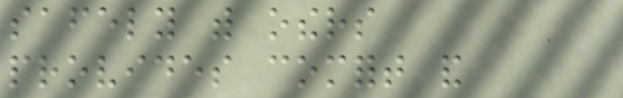safely with others
provides comfort and
